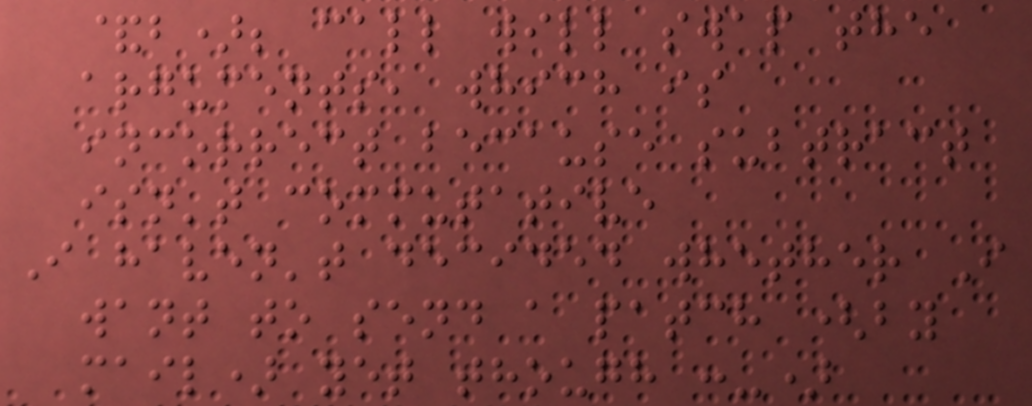&b); call will swap the
arguments, which is
incorrect because subtract
isn't commutative
I haven't decided whether I
want to send a patch (by
mail) yet though :-)
